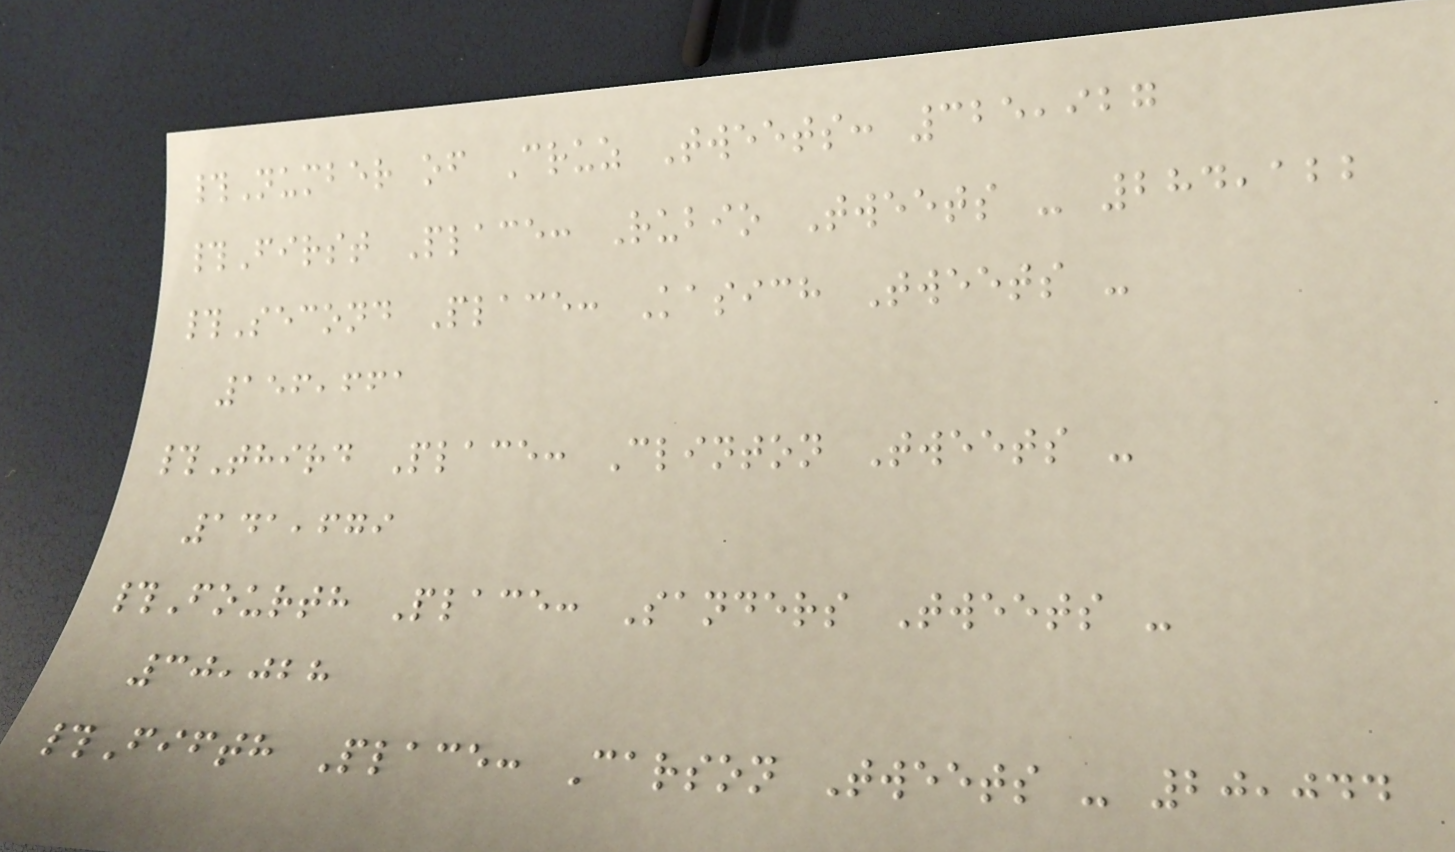#Number of Cruz Tweets: 325,927
#First Place: Rubio Tweets - 284,122
#Second Place: Kasich Tweets -
156,661
#Third Place: Clinton Tweets -
141,679
#Fourth Place: Sanders Tweets -
30,028
#Fifth Place: Carson Tweets - 20,044
